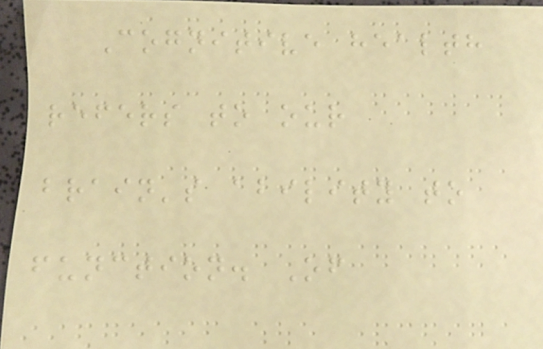Cognitive health
refers to our
brain's ability to
function. Of
